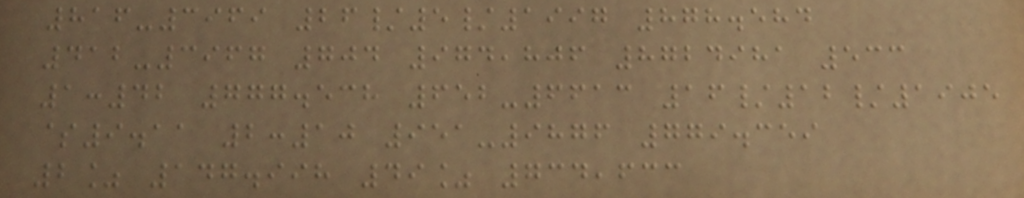816-3969 26/5/1997 878.584
412-3967 704 974,806 8724981 533
1:42 777.538 652-6613 16/12/1905
$9.11 2:10 951-9876 779.359
2% 147.998 49% 734,633
